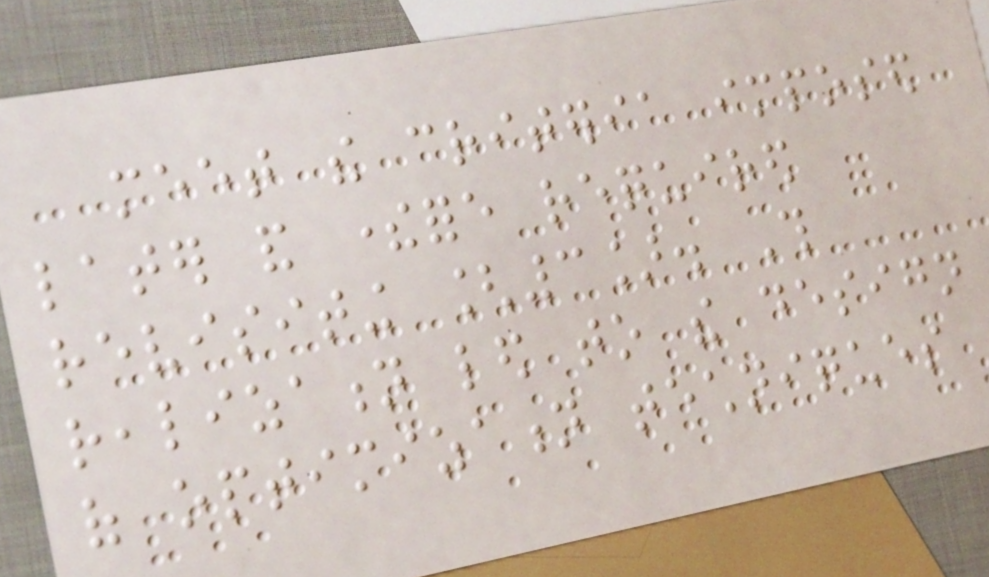meet the criteria imposed
later and therefore required
revisiting [3]. This
realization led to the design
of optimization techniques
